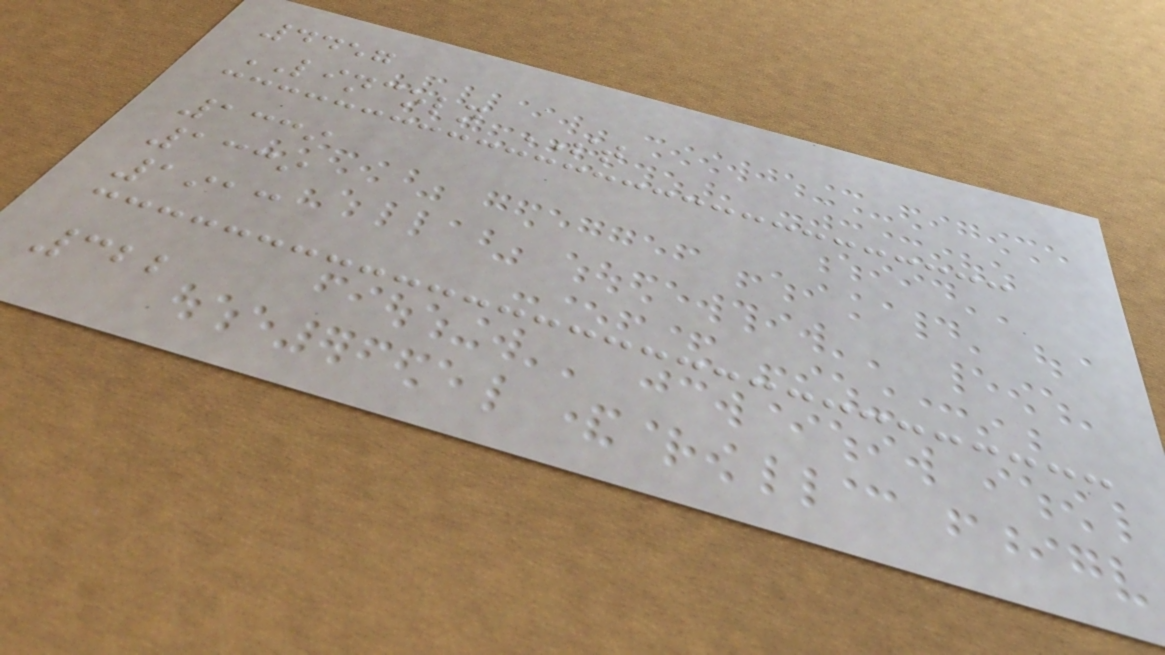4457
LINCOLN ST
1339
1339
1913
322
